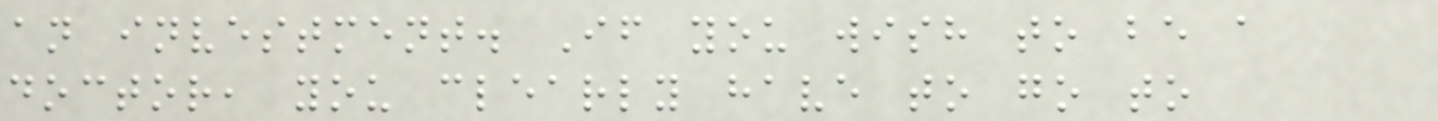an investment. If you wish to be a
doctor, you clearly have to go to
